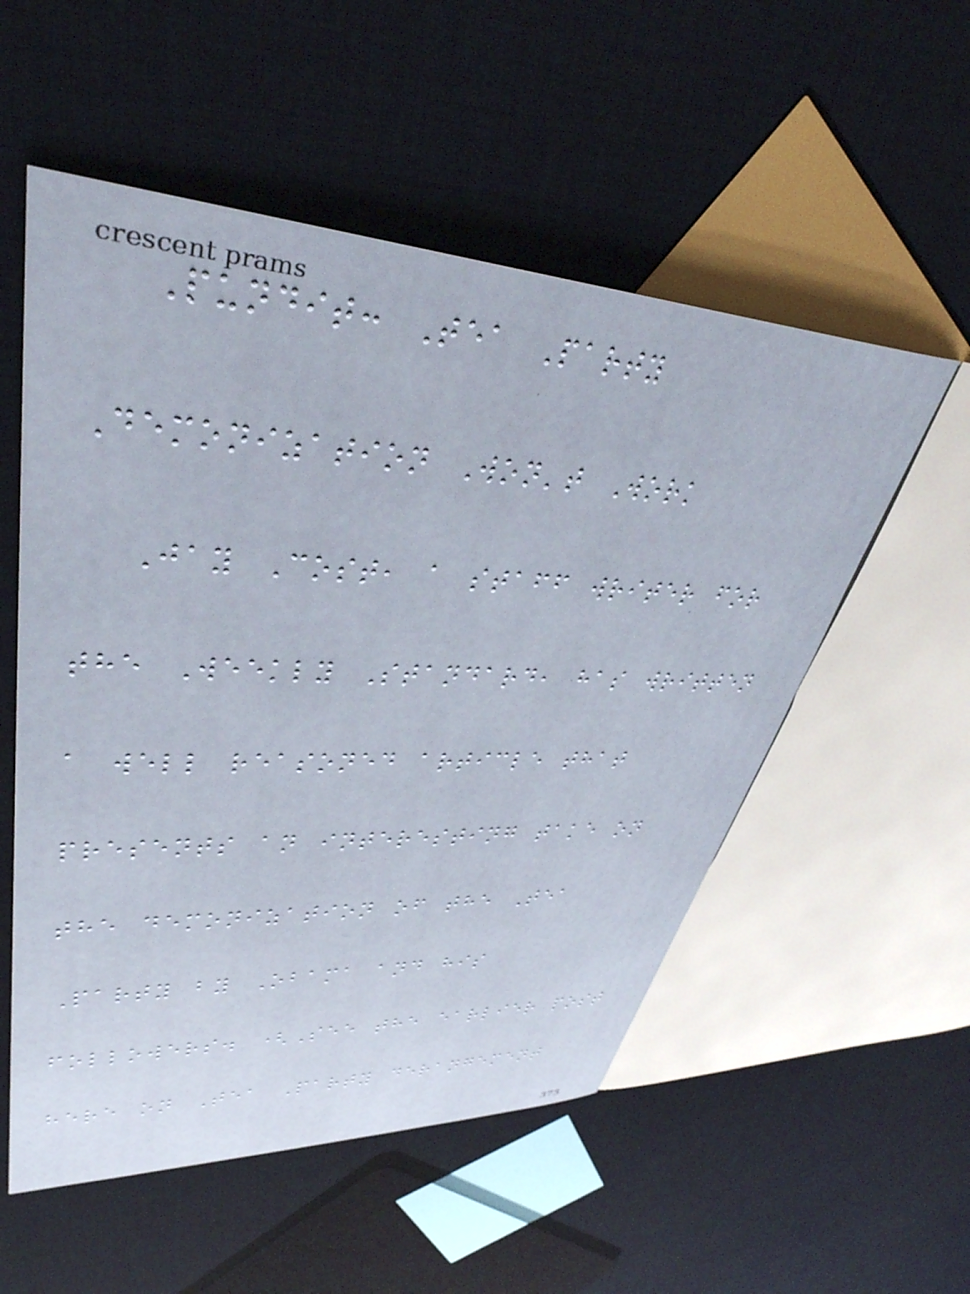Pundit: Tea Party
Demonization Won't Work
Jay Cost, a staff writer for
the Weekly Standard, has written
a well reasoned article that
presents an interesting take on
the demonization of the Tea
Party by Obama and his
followers. (See the earlier post
here on Tea Party derangement
